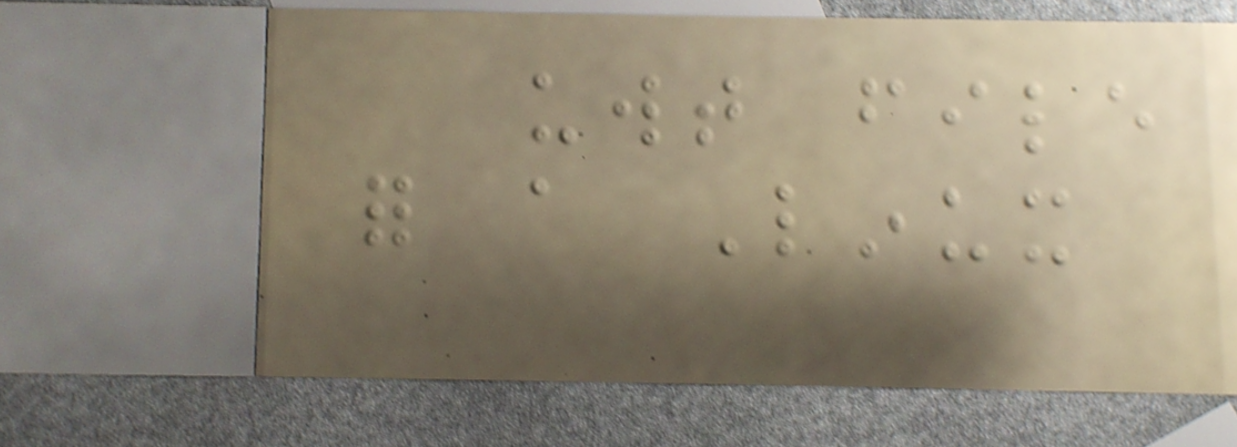uwt file
for a Linux
